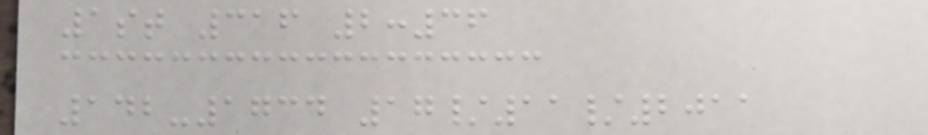1st 316 2:36
142-1734 17/11/2011
